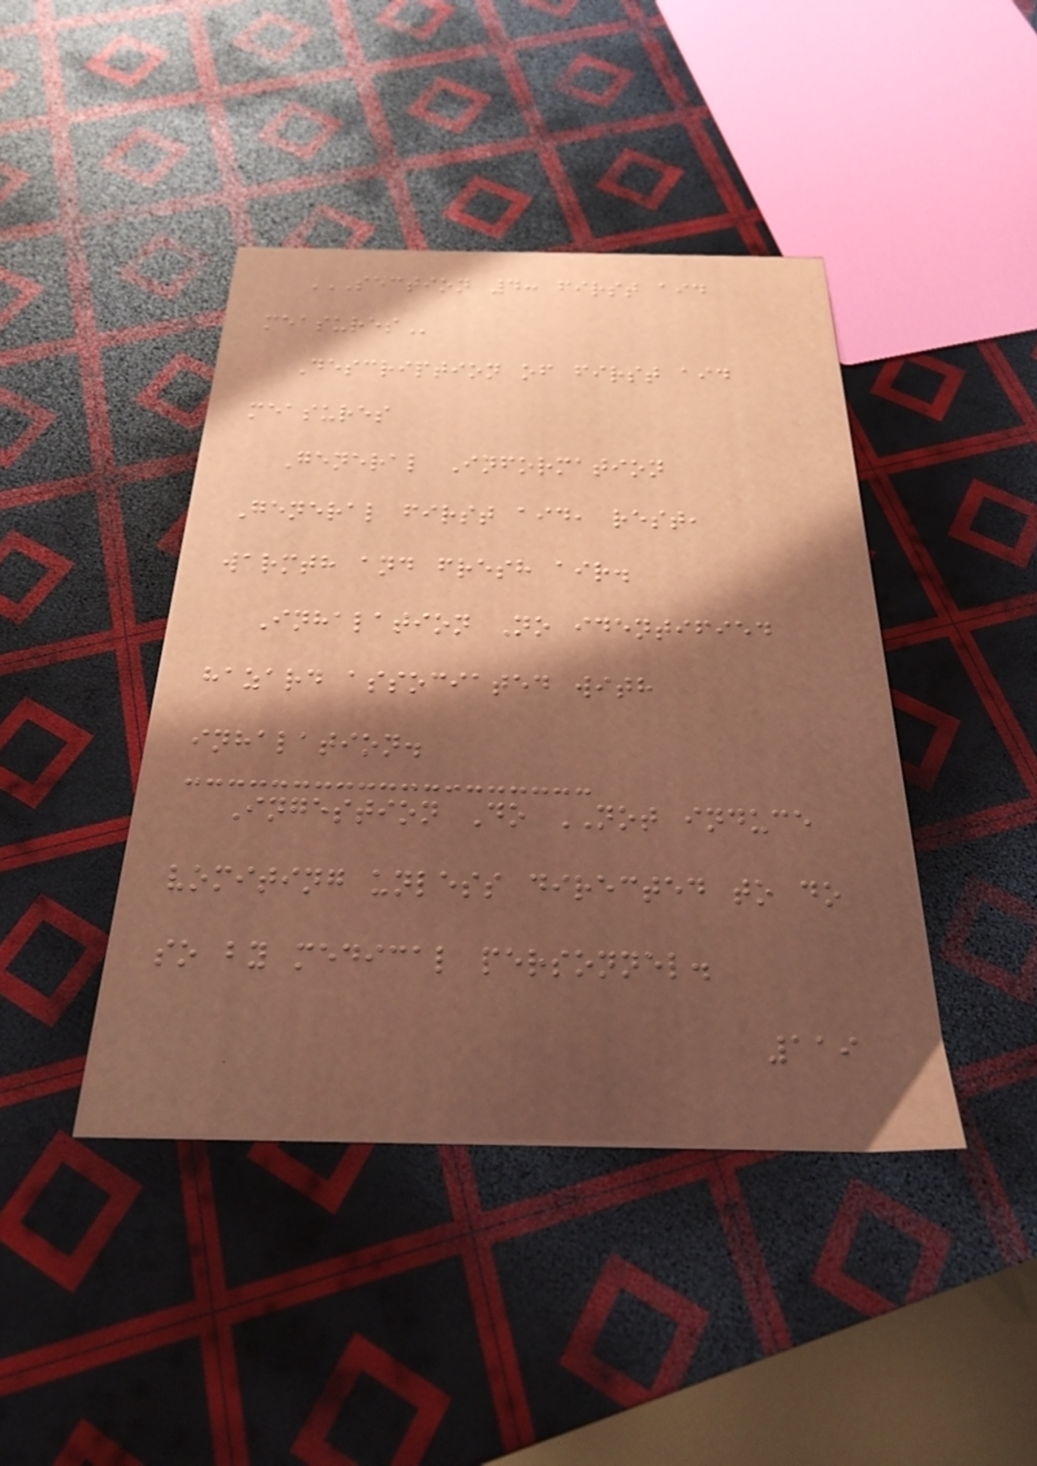SECTION 4: FIRST AID
MEASURES
Description of first aid
measures
General Information
General first aid, rest,
warmth and fresh air.
Inhalation No identified
hazard associated with
inhalation.
Ingestion Do NOT induce
vomiting unless directed to do
so by medical personnel.
119
